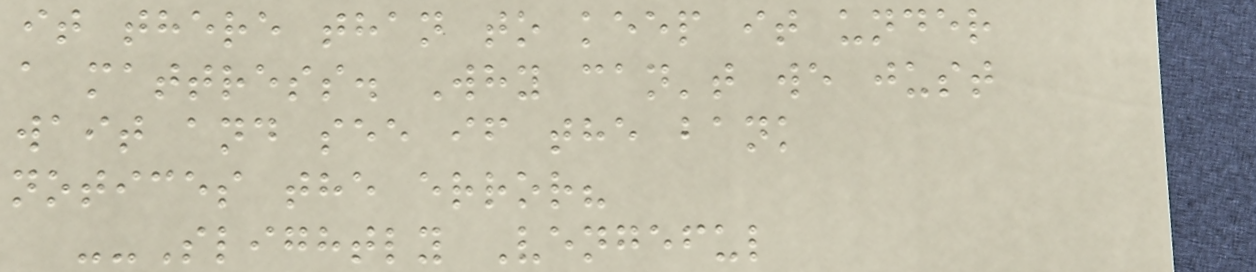it there than to keep it under
a mattress. Why can't we just
wait and see if the bank
notices the error?
--Slightly Vengeful
